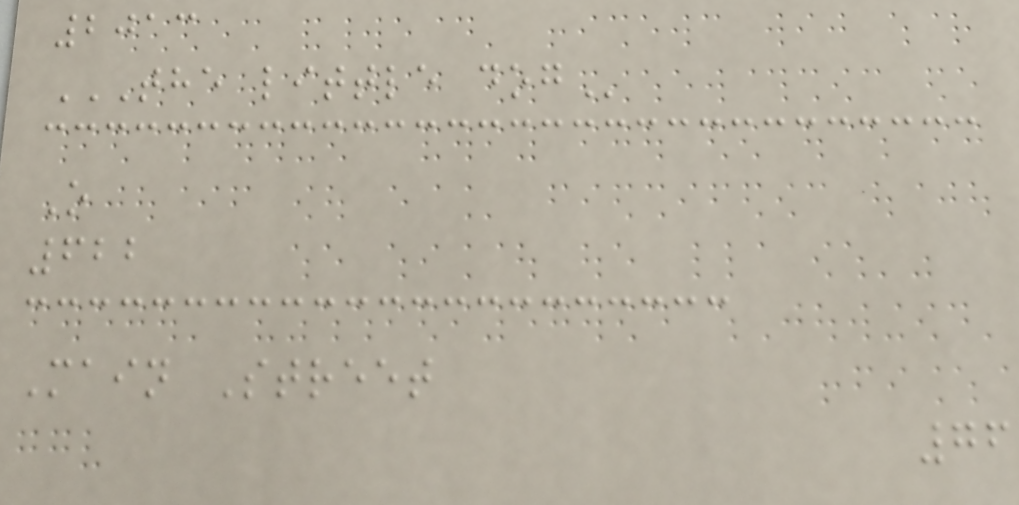2013
THE LITTLE DOG
O
622
Main Street
76
